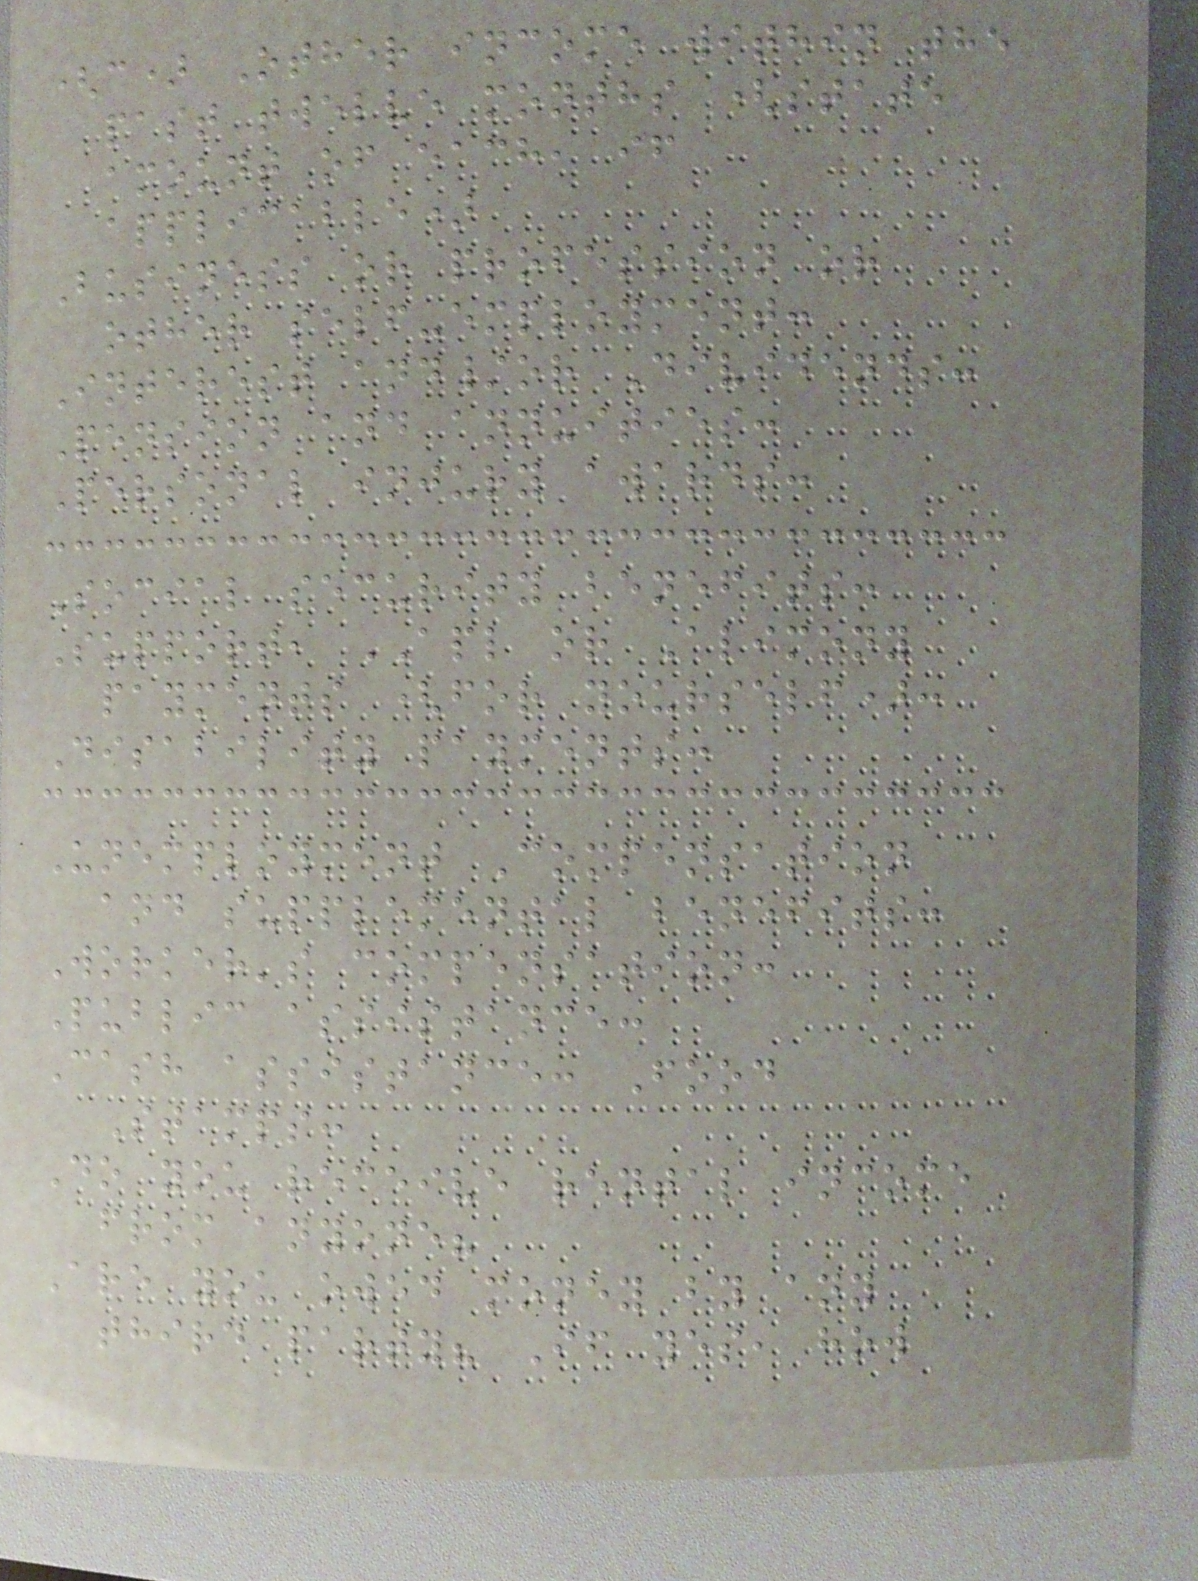(c) Other income within the
past twelve months (state
amount of each, if
applicable)
Business or profession or
other self-employment:
Interest and/or Dividends:
Pension and annuities:
Personal injury awards:
Social security benefits:
Support, APL or Alimony
payments (for yourself):
Disability payments:
Unemployment Compensation
and supplemental benefits:
Worker's compensation:
Public assistance:
Cash assistance: Food
Stamps:
Do you receive rental income
from anyone?
Are you owed money by any
third party? If yes, how
